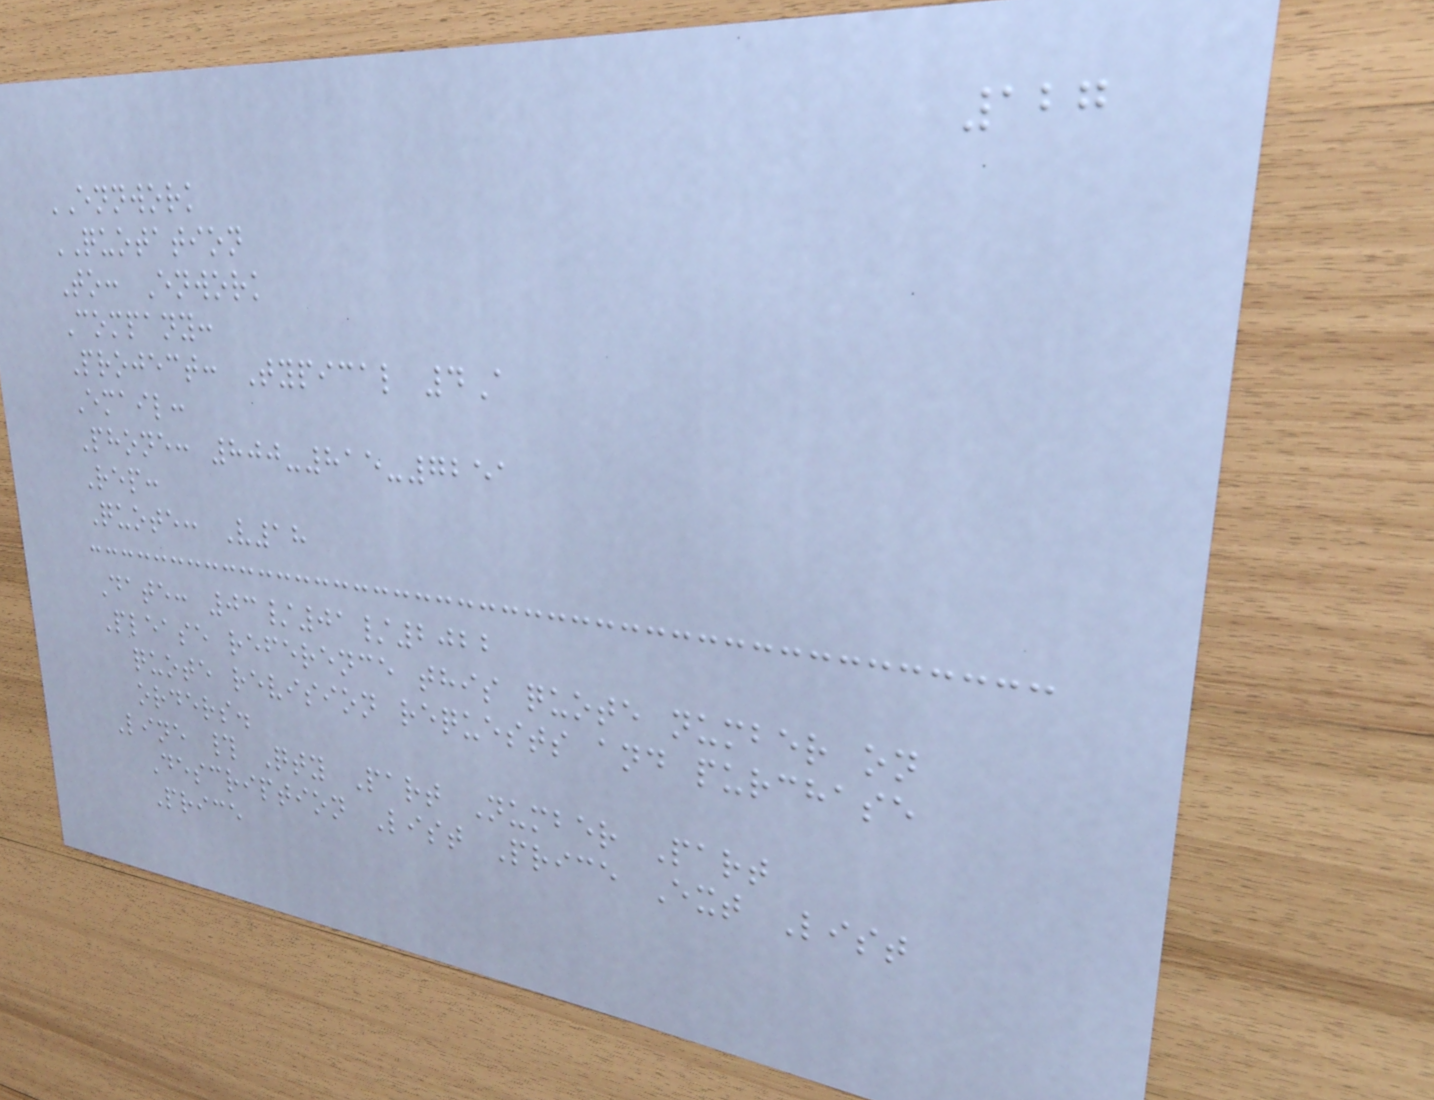127
ENNWORK
QUOTATION
To: Enwork
Company:
Project: Typical 4A
Email:
Phone: 800-815-7251
Rep:
Quote: V18
Date: 03/01/2022
Please reference this quote number on
quote revision requests and purchase
orders.
Line # Qty Part Number Part
Description List Price Ext List
Price
